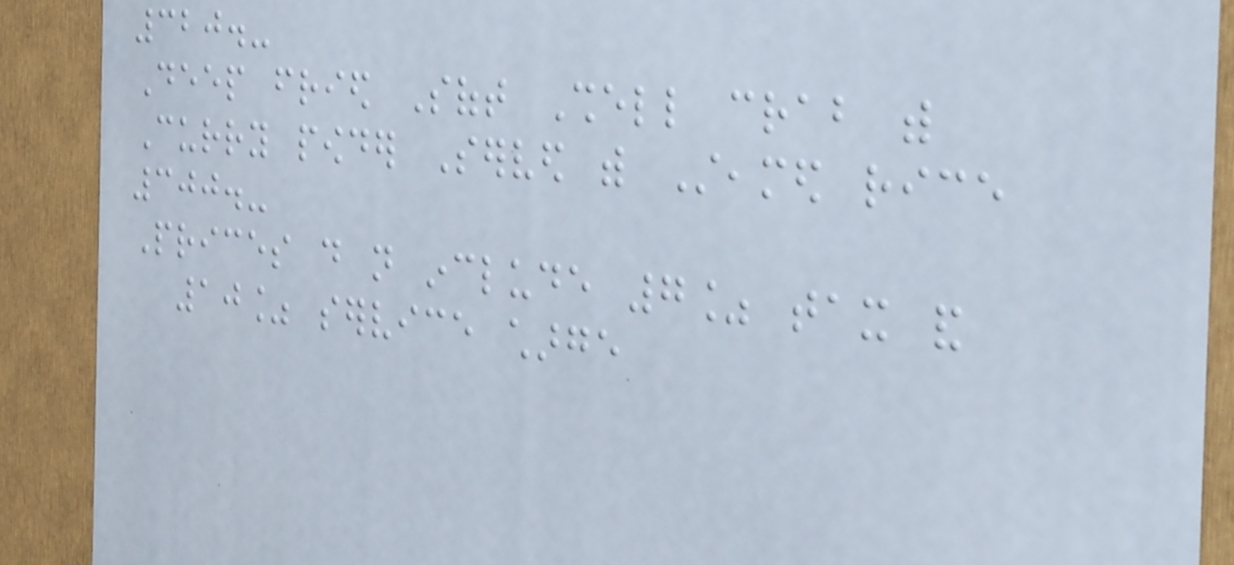320.-
Deep fried Soft Shell crab with
Curry powder Served with Steamed rice
300.-
Prices do not include 7% tax and
10% service charge
